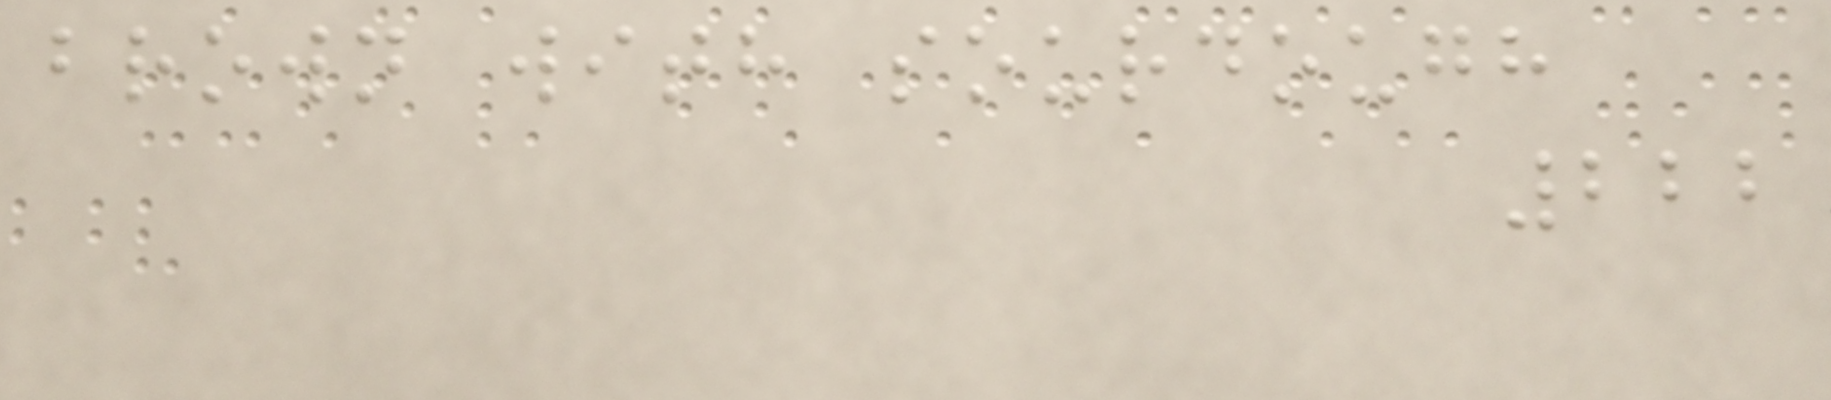brown with sourdough
222
